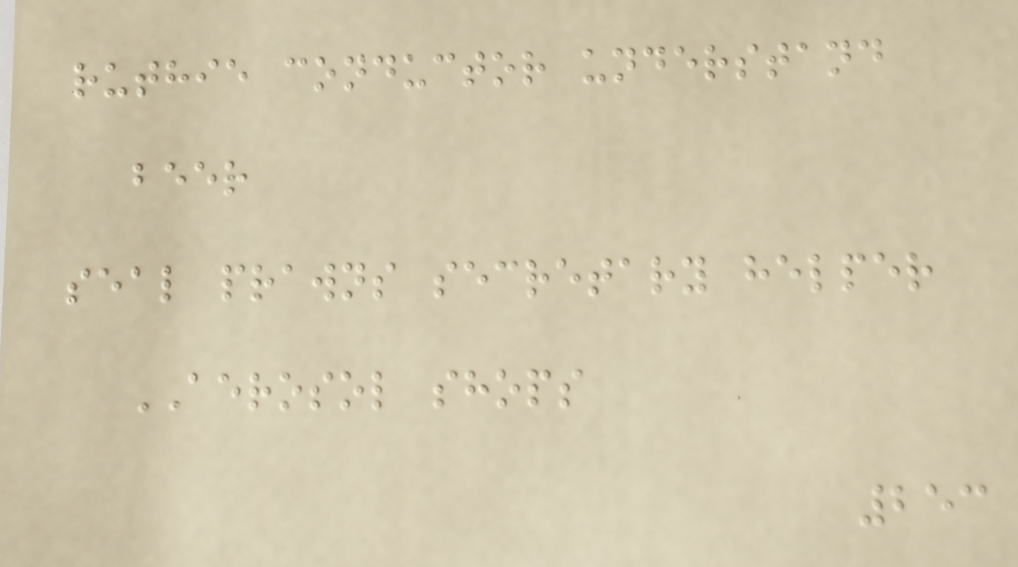ruthie conductor understand
beer
seal prawns secretary helper
AEROSOL shops
253
